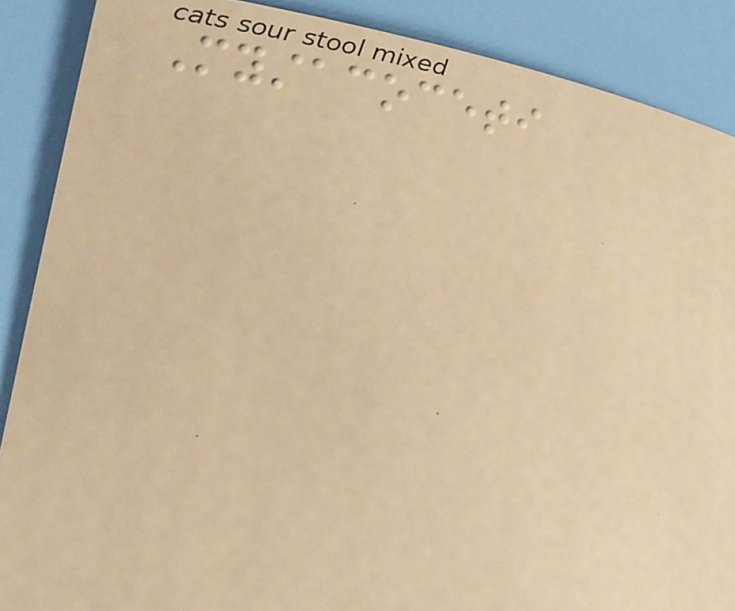Mystacoceti
